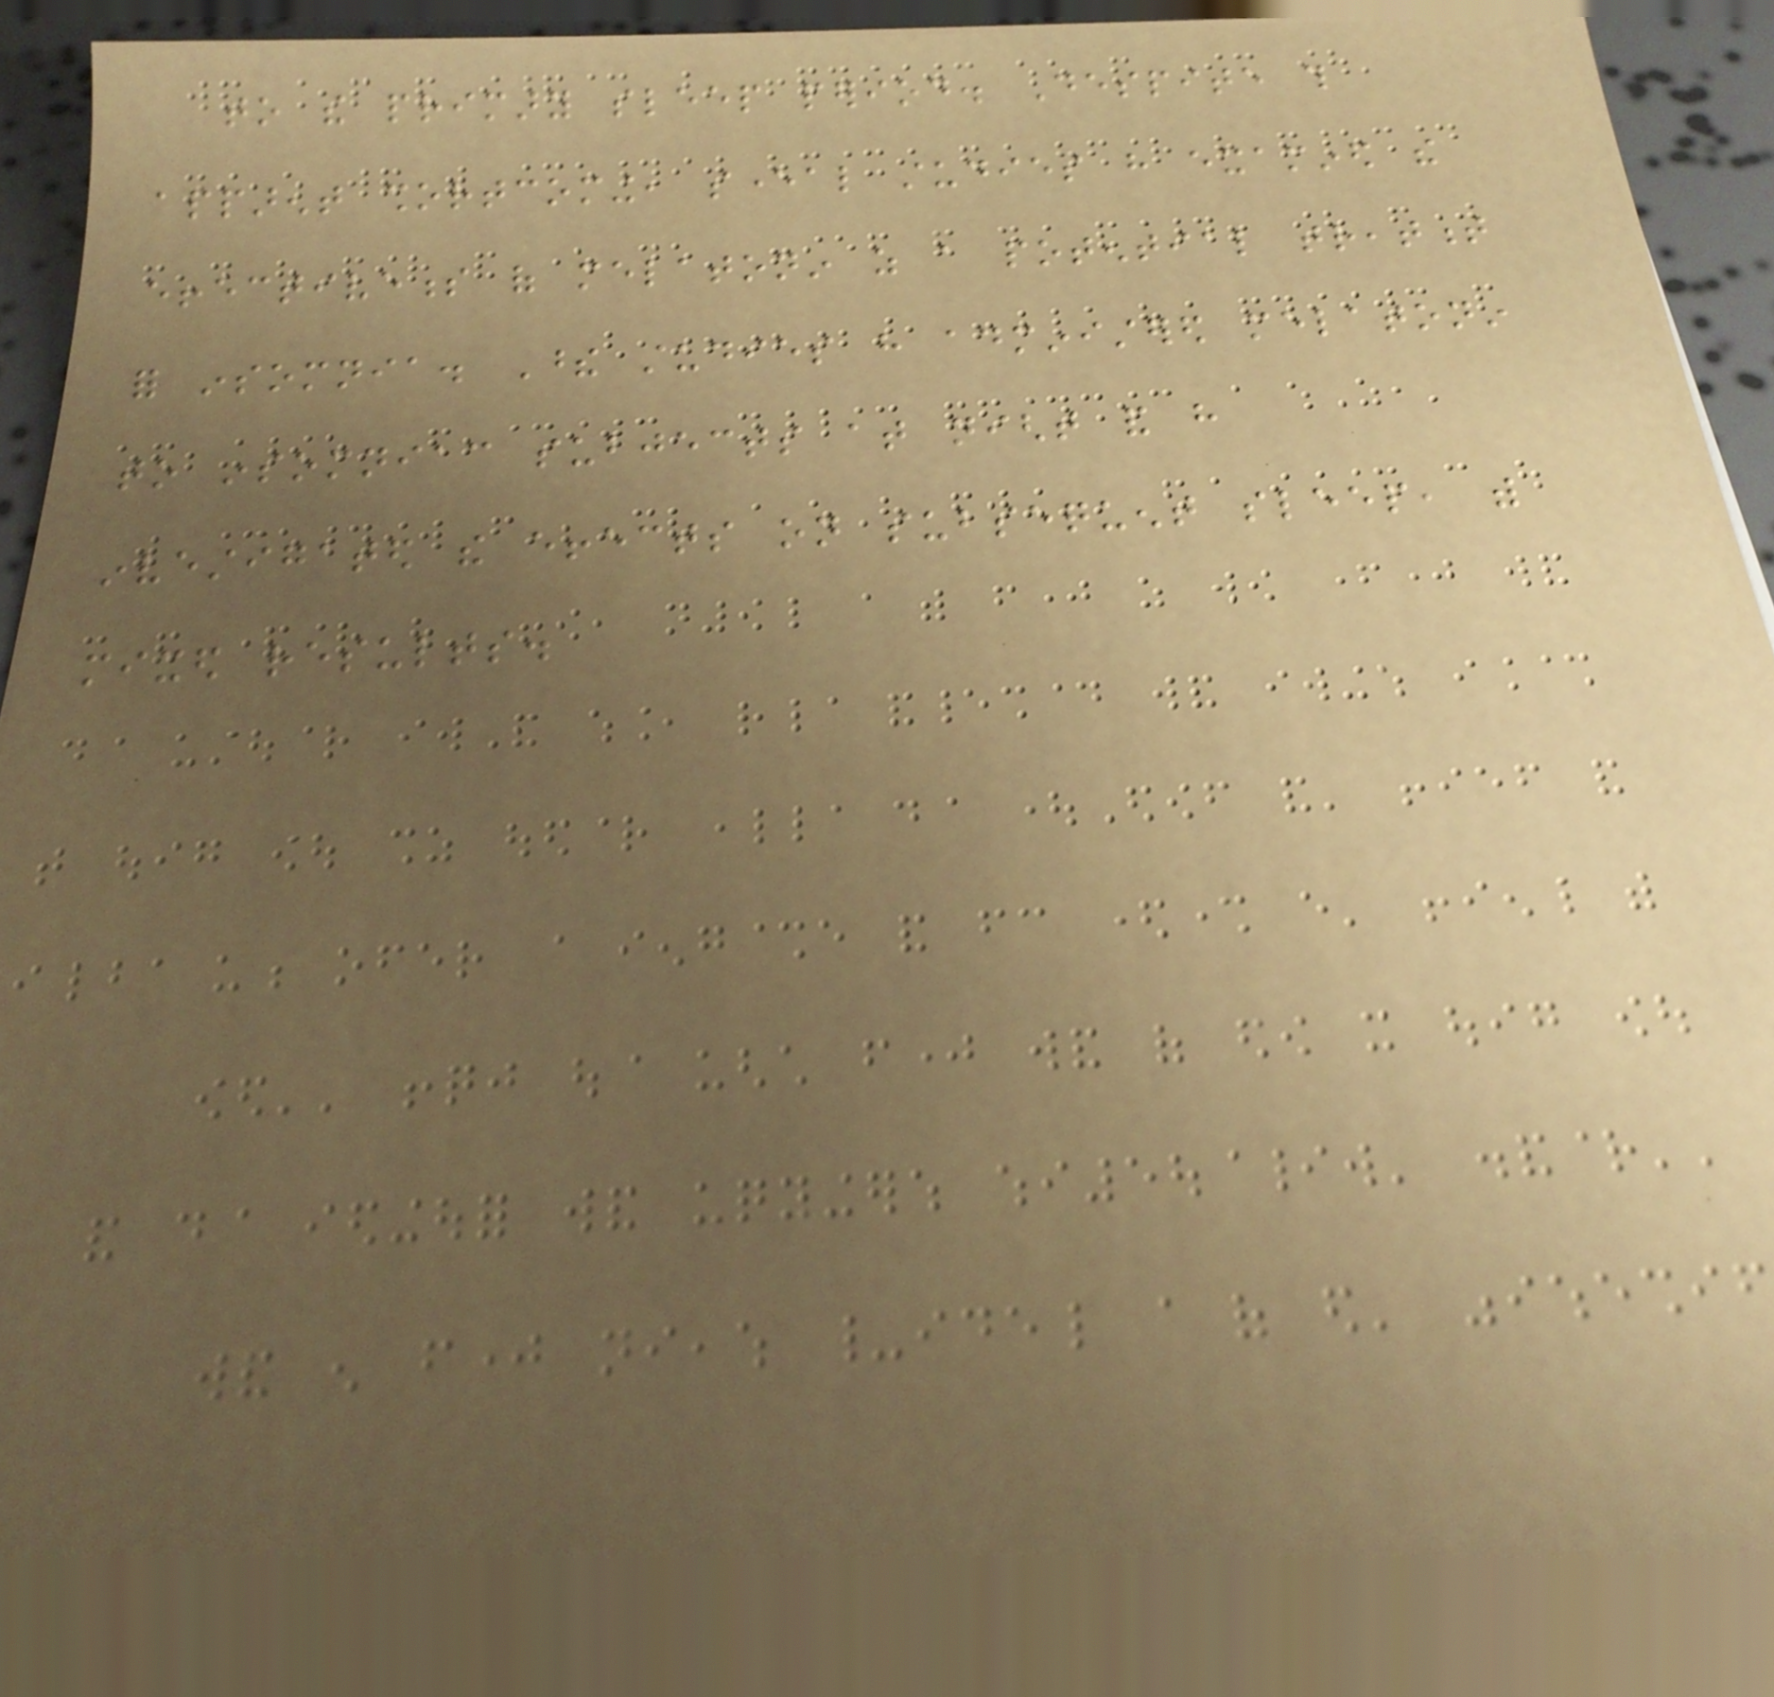to the primary sleep period. Despite this
apparent shortcoming, several studies have examined the
effectiveness of melatonin as a potential treatment
for insomnia. These studies have administered melatonin
to insomniac subjects at night and have
investigated the effects on subsequent sleep, with
mixed results.
